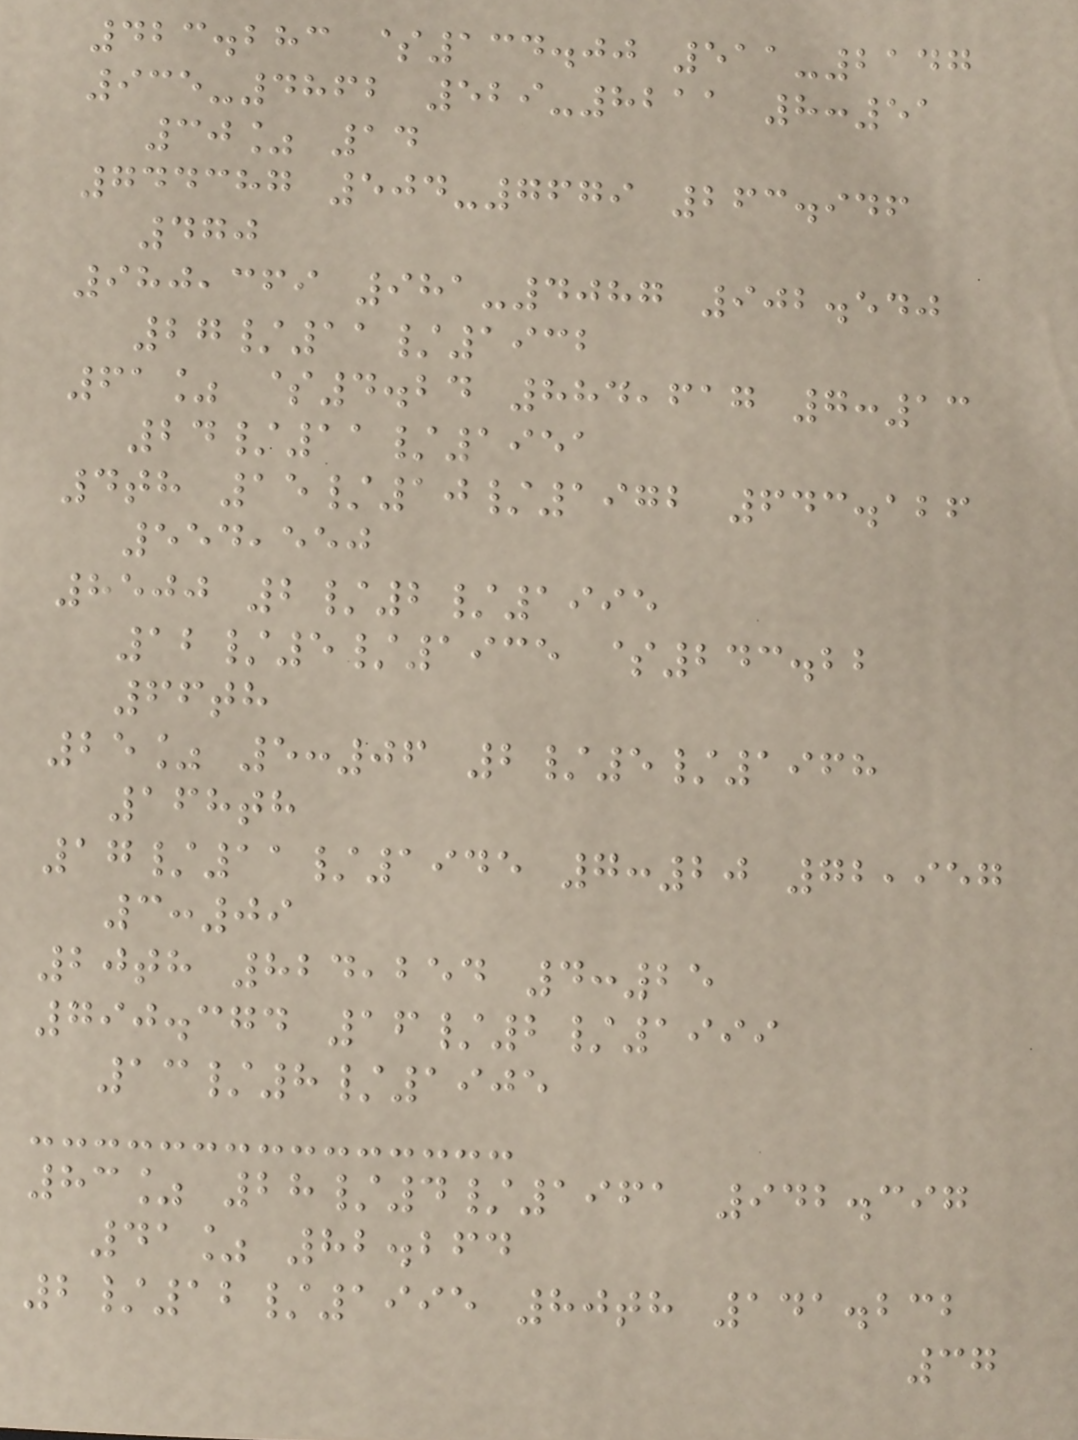423.283 $134.00 511-2147
935-4862 529-8211 8:51
30% 14
744387 504-7679 263.946
470
980,369 981-4087 902.540
27/11/1932
61% $4.24 884,617 7:13
24/11/1951
4th 15/10/1972 643.126
554,550
8500 2/2/1995
12/5/1935 $243.22
66th
25% 5:06 2/5/1968
168th
17/11/1945 7:20 72,957
3:09
20th 824,254 4:25
790.374 16/2/1999
13/8/1905
83% 28/4/1961 942.397
41% 82.264
2/12/1995 80th 141.232
37
